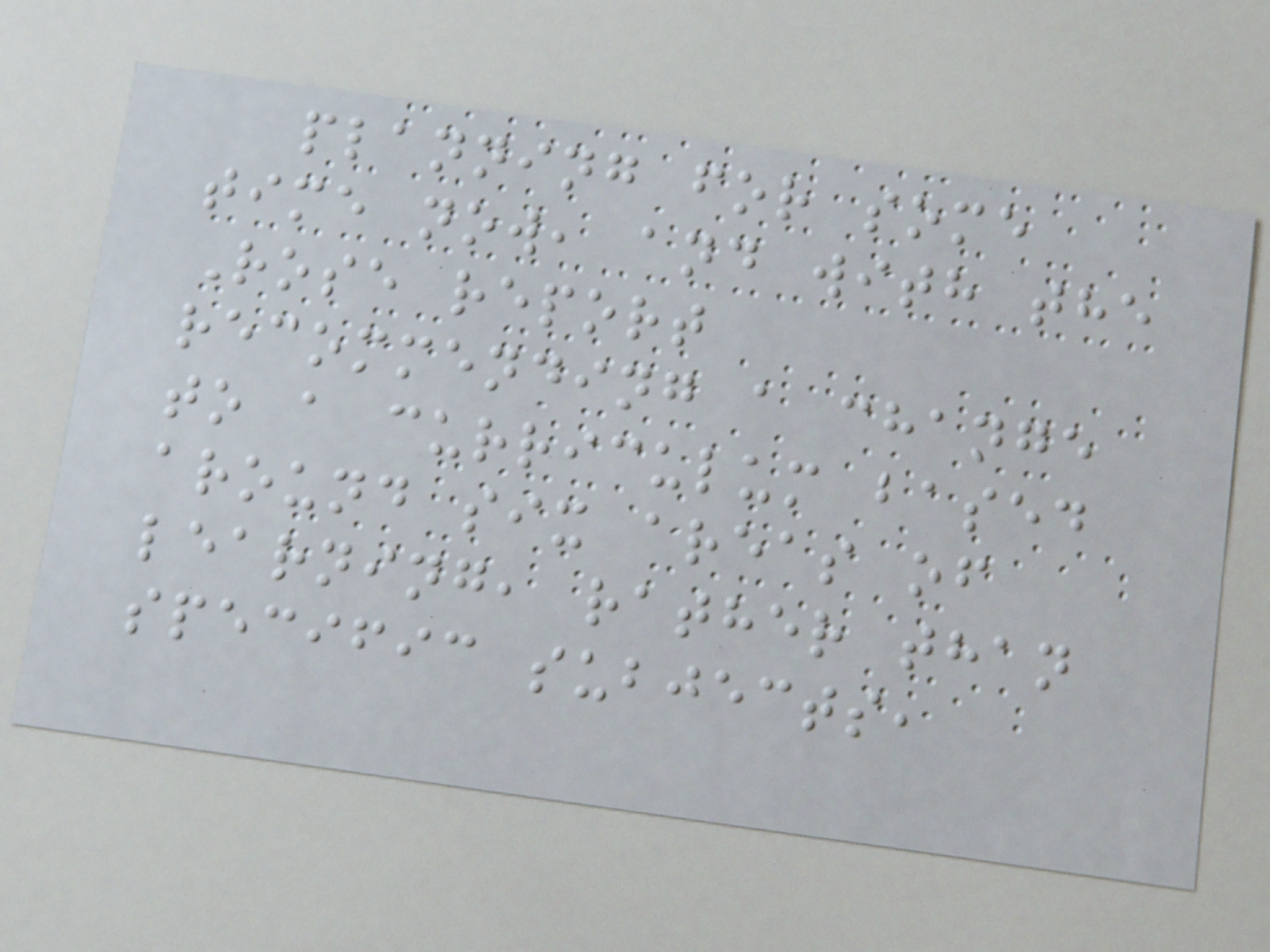planning for some
time now, and with the
Rose report
recommending a change
to a curriculum based
around six areas of
learning, rather than
specific subjects,
